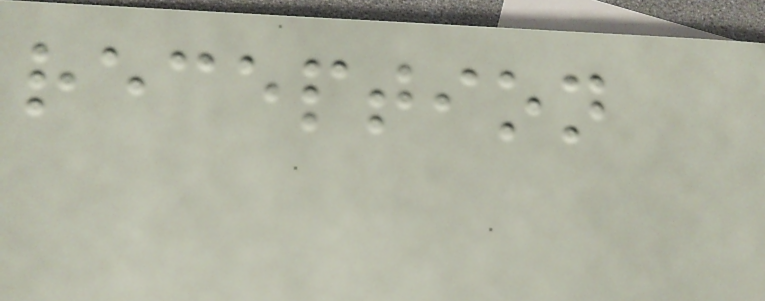reception
